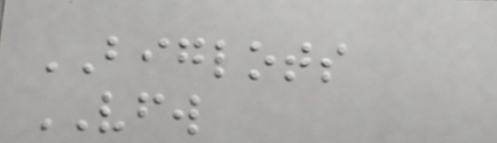BIGLOTS
VFW
